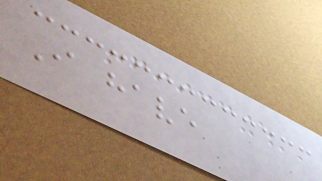I have
